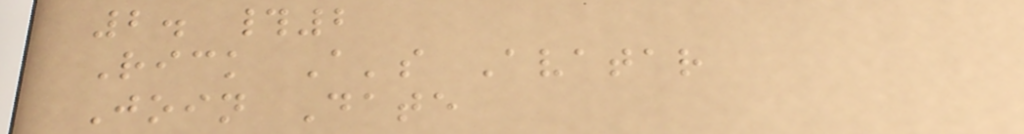2. #2
Rick A's Avatar
Join Date
